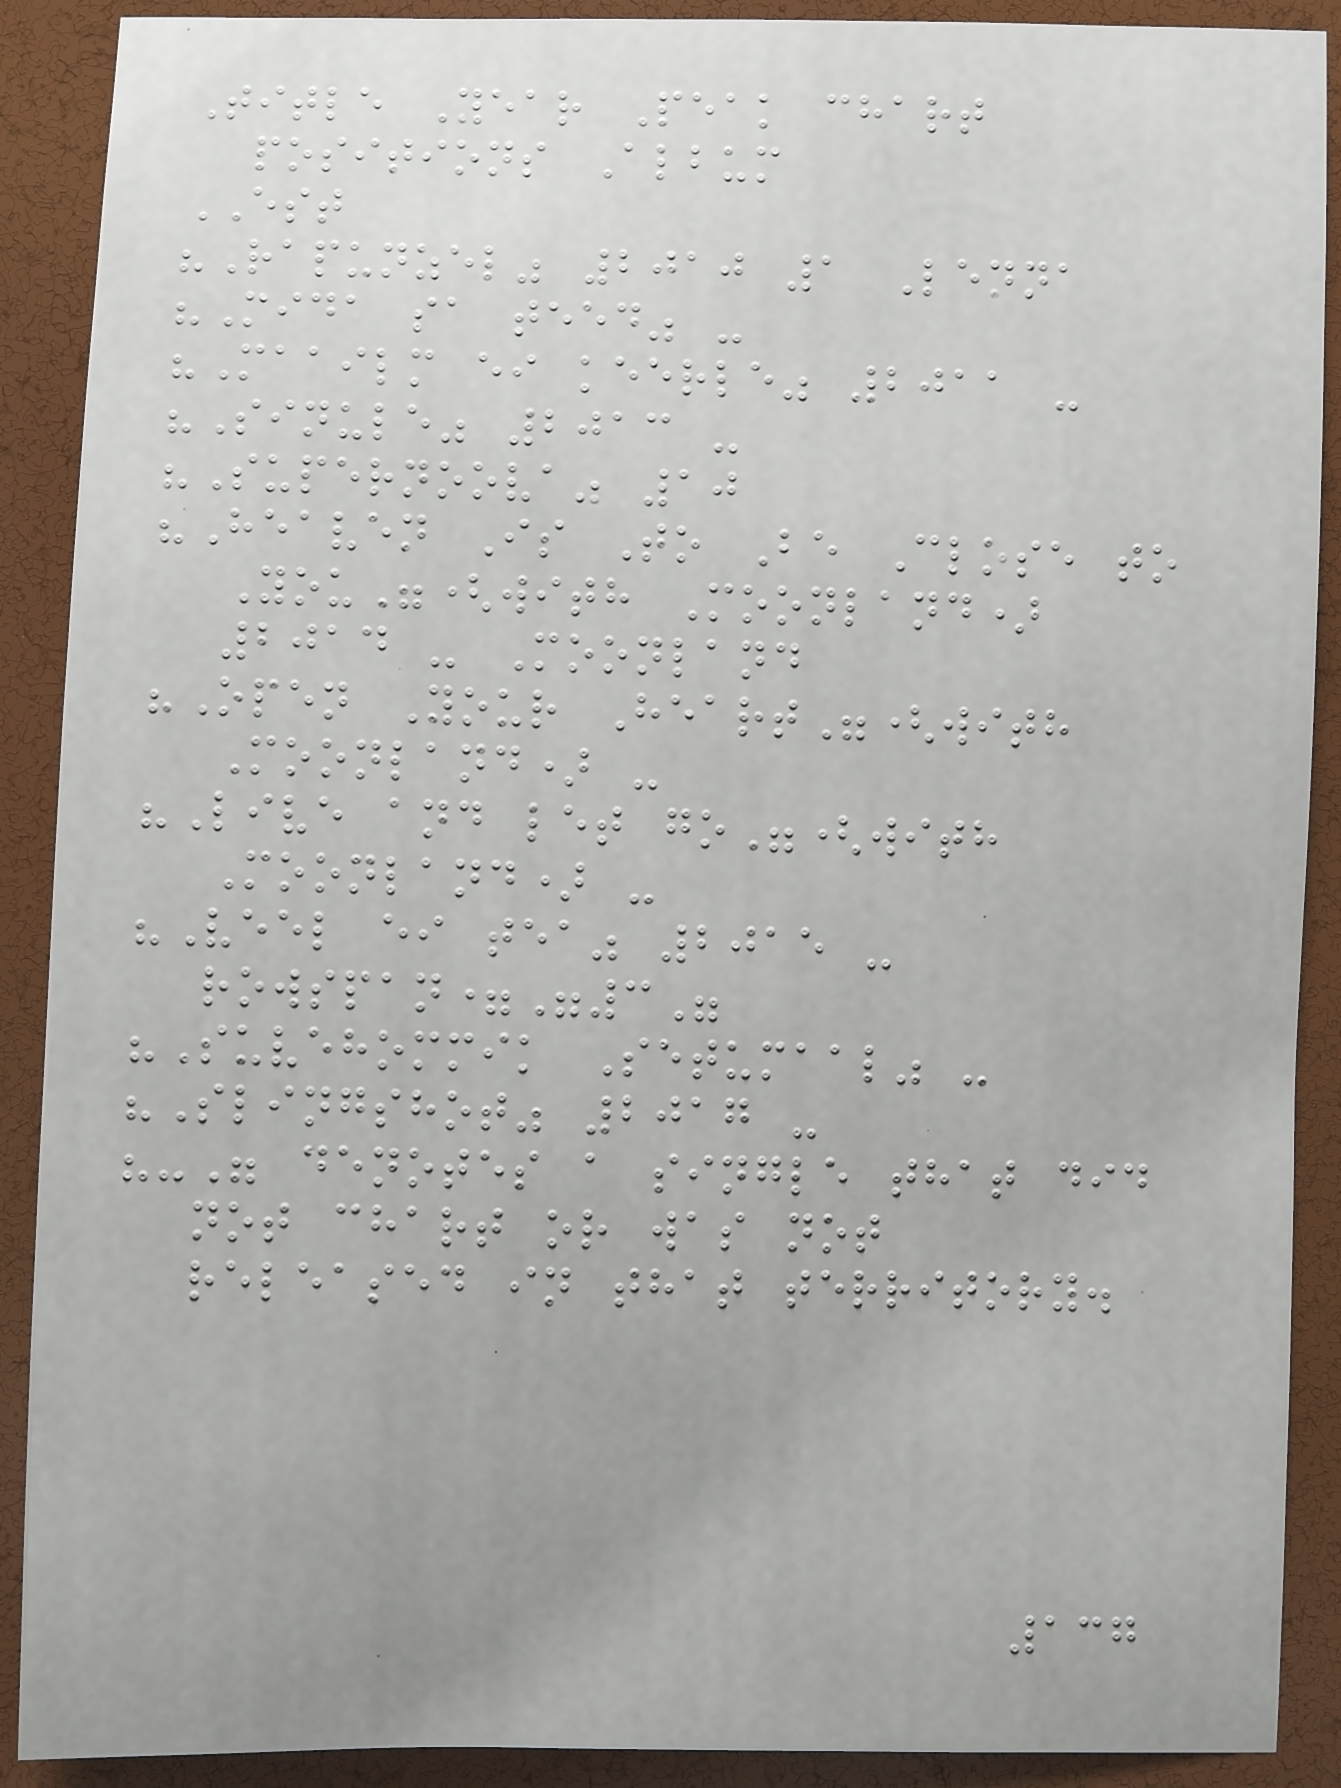Title Year Peak chart
positions Album
EST
"Rapunzel" 2010 1 Lenna
"Mida sa teed" -
"Maailm ei keerle" 2011 -
"Sinule" 2013 -
"Supernoova" 10
"Heaven Is To Be Close to
You"(with Moonland)
2014 - Moonland
"Open Your Heart"(with
Moonland) -
"Live and let go"(with
Moonland) -
"Veel ei tea" 2015 -
rowspan="3"
"Suvehommik Setumaal" -
"Slingshot" 2017 -
"-" denotes a single that did
not chart or was not
released in that territory.
137
